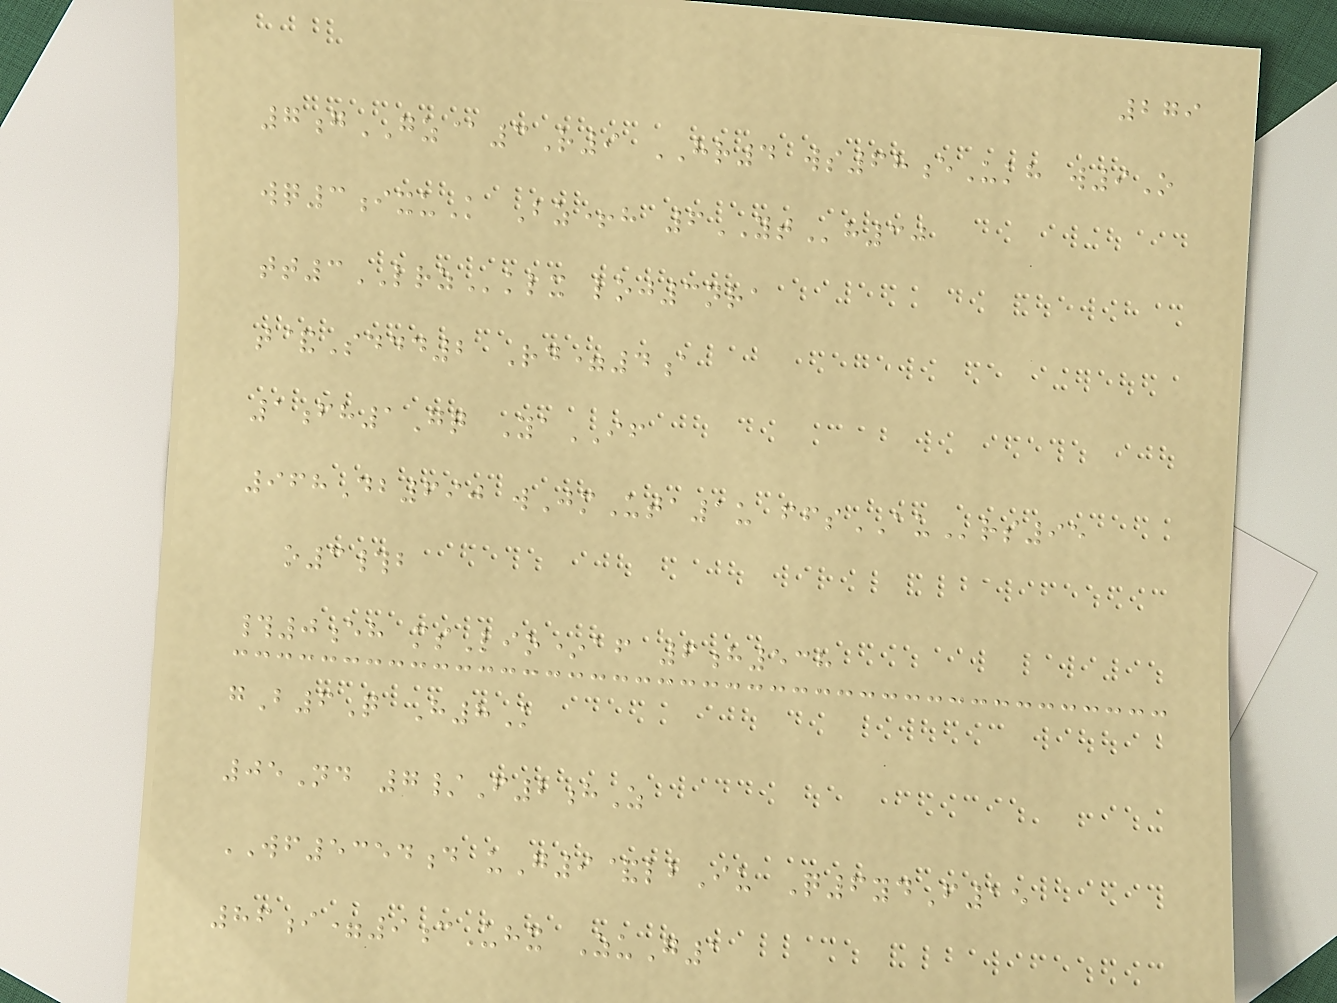279
7gGZ@3R9 HR4 ws68eUkh w9O
wq3ixuK Bz+h 6YTh30
tt3LRZklx loj3nra
t&Sddd2 Rd=4a
1fh1Gq YaIF
968Db690 wJmUta1u ffsAUrs95
o3#b
#0eh msLio*af 6h538
gB6Q H8K
05Nd 7/F2hZ
WF5354d uG9&lbIu Q6ydF15
86i=9cUhx ZuG1
